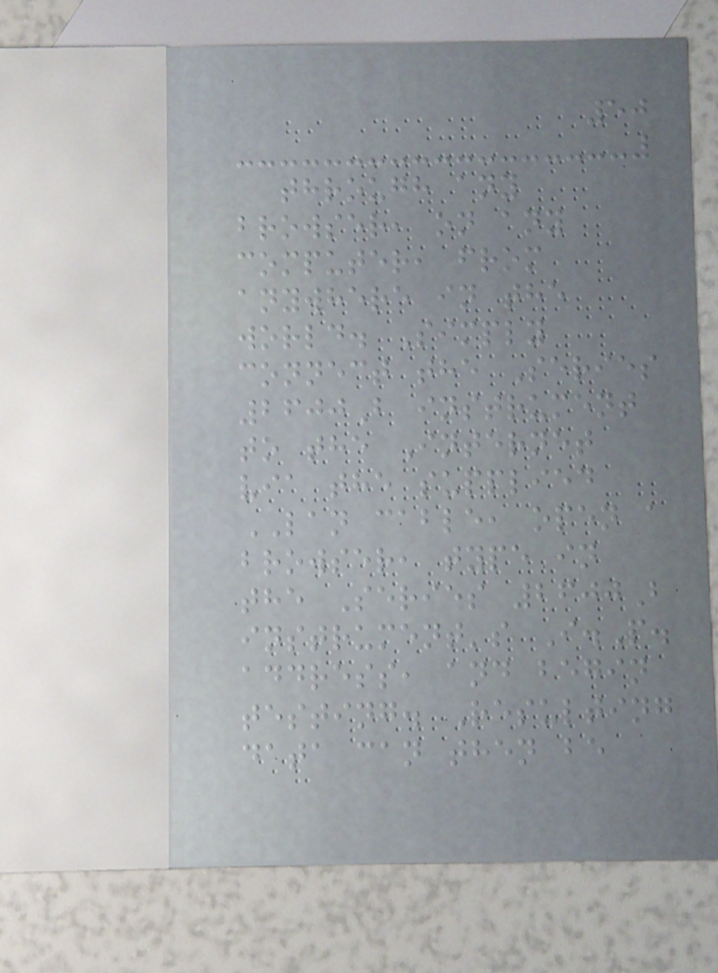50
through any
browser, on any
computer, from
anywhere in the
world. Simply
connect the Series
2600B instrument
to the Internet
via the supplied
LAN cable, open a
browser, type in
the Series 2600B
instrument's I.P.
address, and begin
testing. Resulting
data can then be
